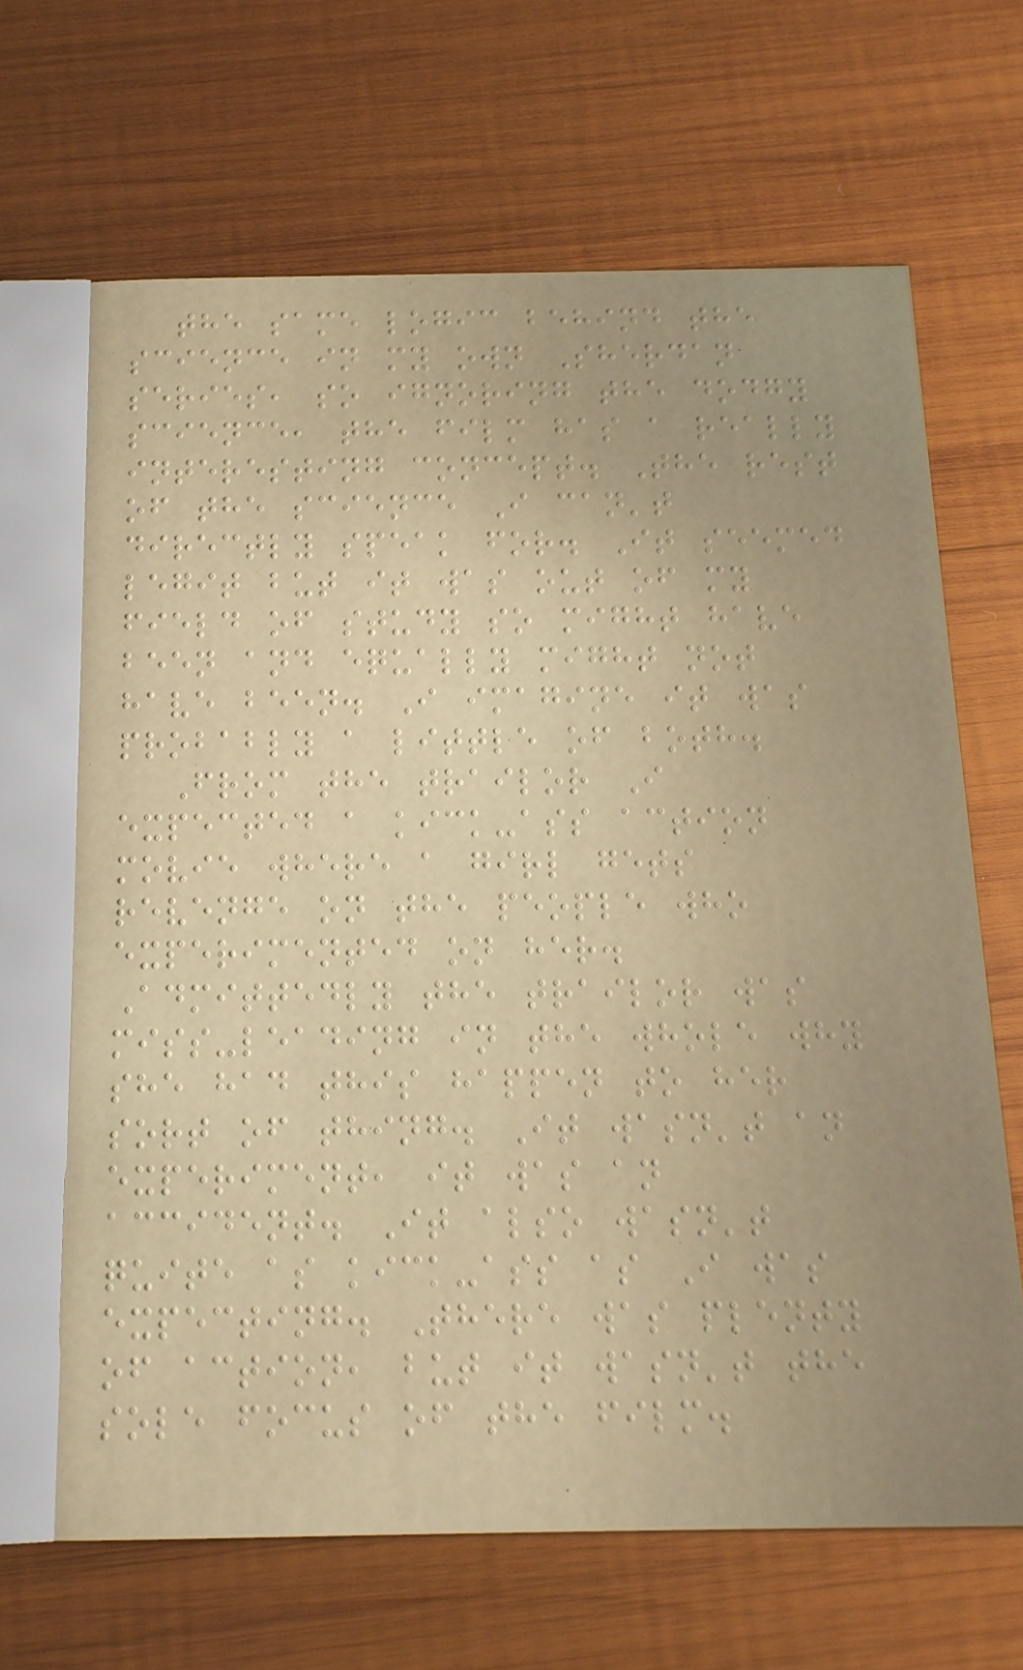the same logic behind the
science in my own Sherdan
series, so ignoring the dodgy
science, the film has a really
interesting concept. The rest
of the science I can't
directly speak for. It seemed
legit but it was out of my
field of study so might have
been and equally might not
have been. I imagine it was
probably a little of both.
From the trailor I
expected a kick-ass action
movie where a girl gets
revenge on the people who
experimented on her.
Admittedly the trailor was
miss-leading in the whole why
she had this happen to her
sort of thing. It wasn't an
experiment, it was an
accident. It also wasn't
quite as kick-ass as I was
expecting. There was plenty
of action, but it wasn't the
sole focus of the film.
